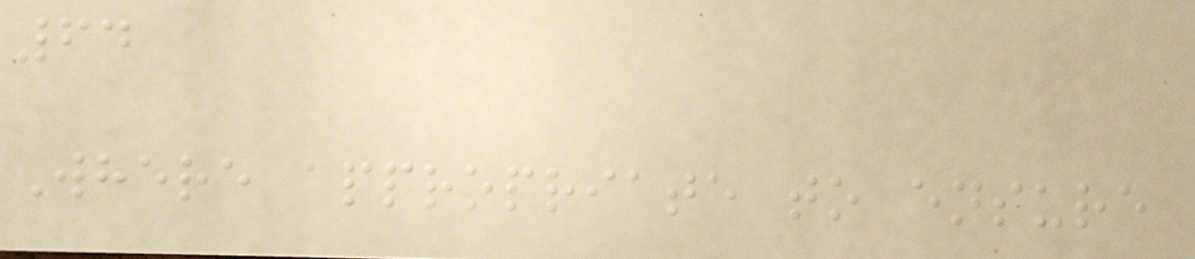64
Where appropriate to ensure
